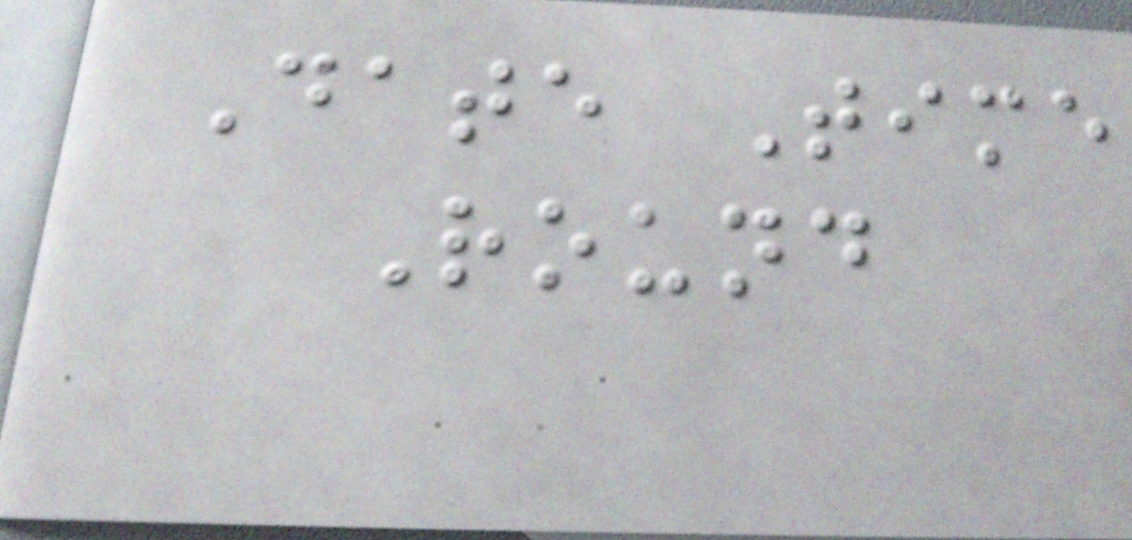Date Time
Round
